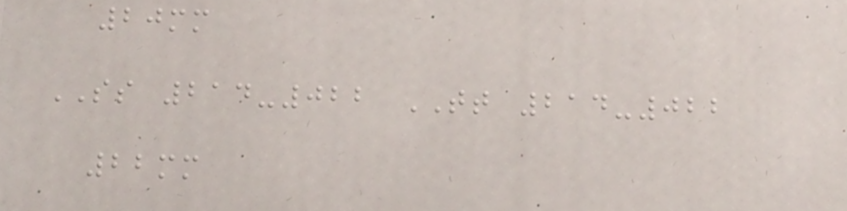20mm
SS 214-022 TT 214-022
22mm
